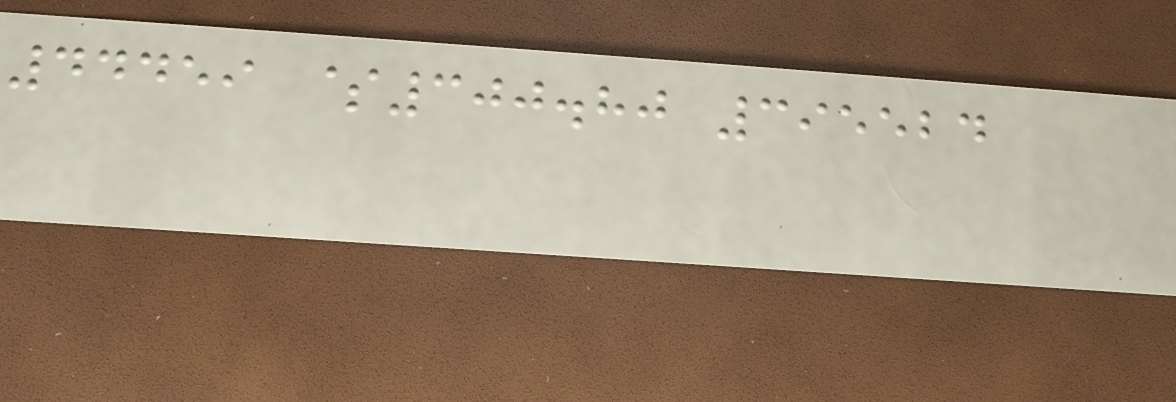44459 $300.80 395524
